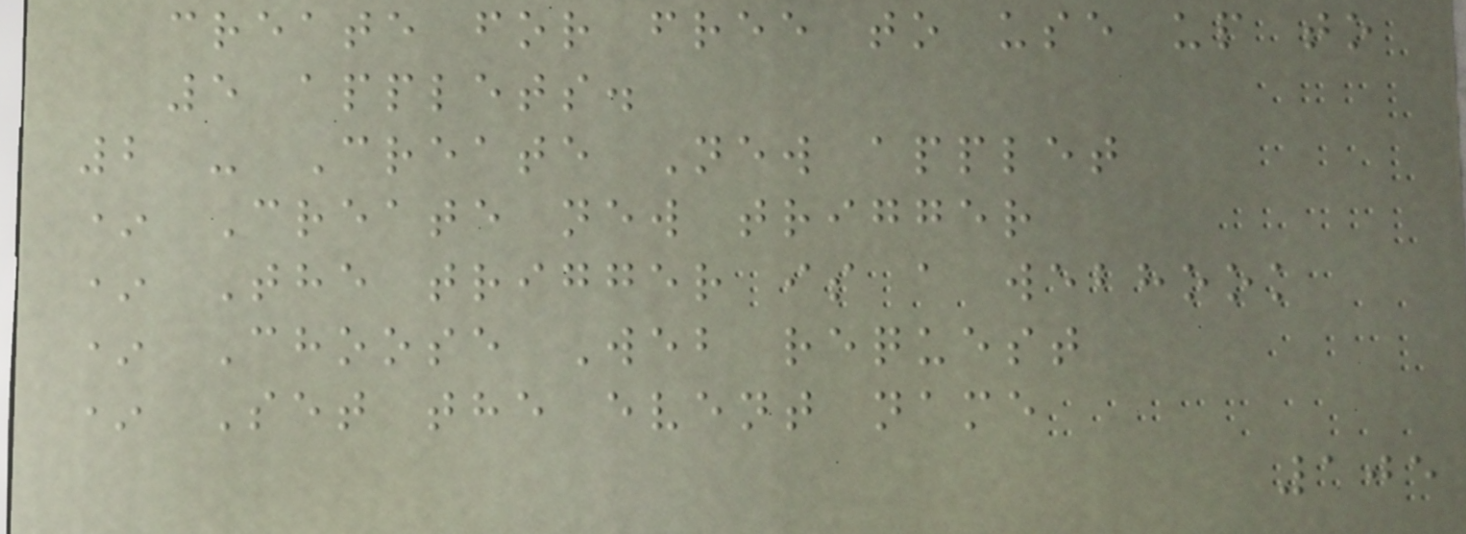create for free to use up to
5 applets.
2 - Create New applet
* Create new trigger
* The trigger is a webhook
* Choose Web request
* Set the event name
105
